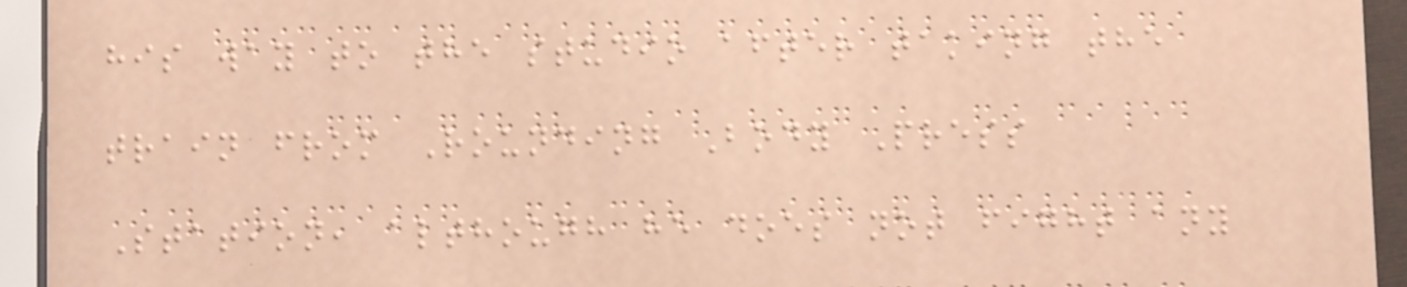his way to the studio after taking the
train from Rounding Body Press
Station, although he does not fight any
